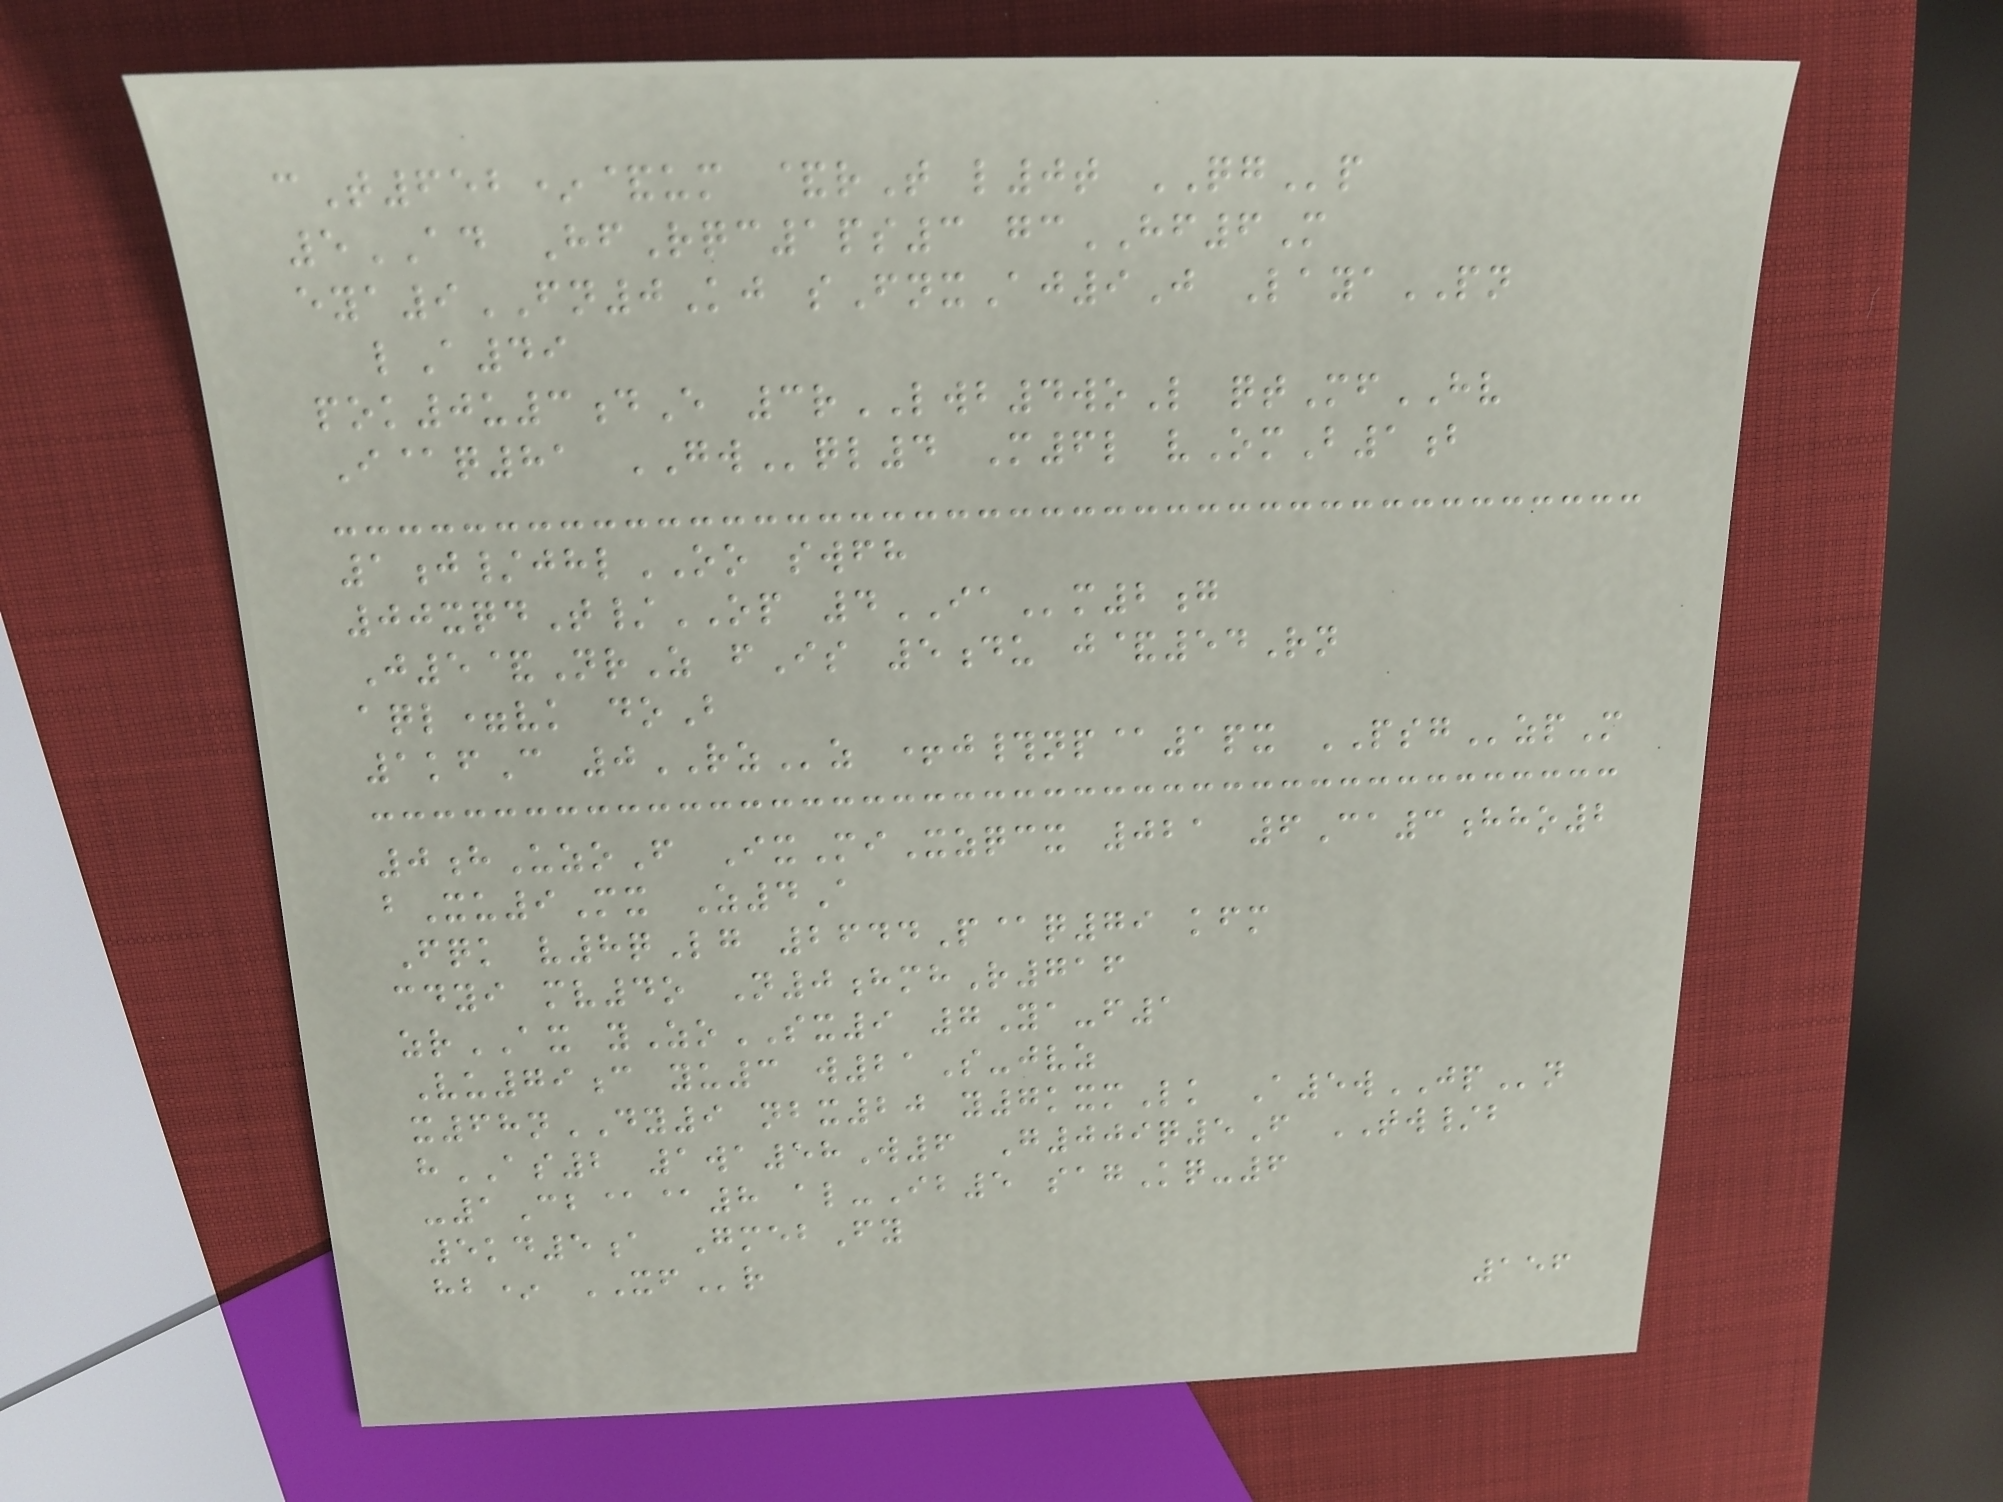cT652*&um &rT l0t QGp
5AD HfRqc1ps3 gcHF6M
eya9FN0Kj sFnxAj9J LayaPN
lA49
pok0u3dE 3rLWB4woL qtMfHV
I@q81 GWql4 M6l vOmB1b
1j/jhlOO swfh
00xqdT/OP 4IAm2g
J5&NrZ fIs 5du j&54Rn
aql=vk doB
1kfC 0RZz +j#np@1px PSGzpM
0hUzoF IxMiXzqcx 021 6Ca3hho2
bXu9Mx Z4A
Fqk v8qLg 2644P@q79 kfm
cdyi mv4o N0hmhR716
zrAX yZoSX9 7Ya-f1
Vu79c yu3 w21S-jvz
x68nDY9 nbx20 y7kxmLk A5wJPn
hAS2 1wa58W6 G009q5F TW/b
-1Cb@@8 al-Ib5 sagKq-6
5kd5a GmebFy
hb* XFr
156
